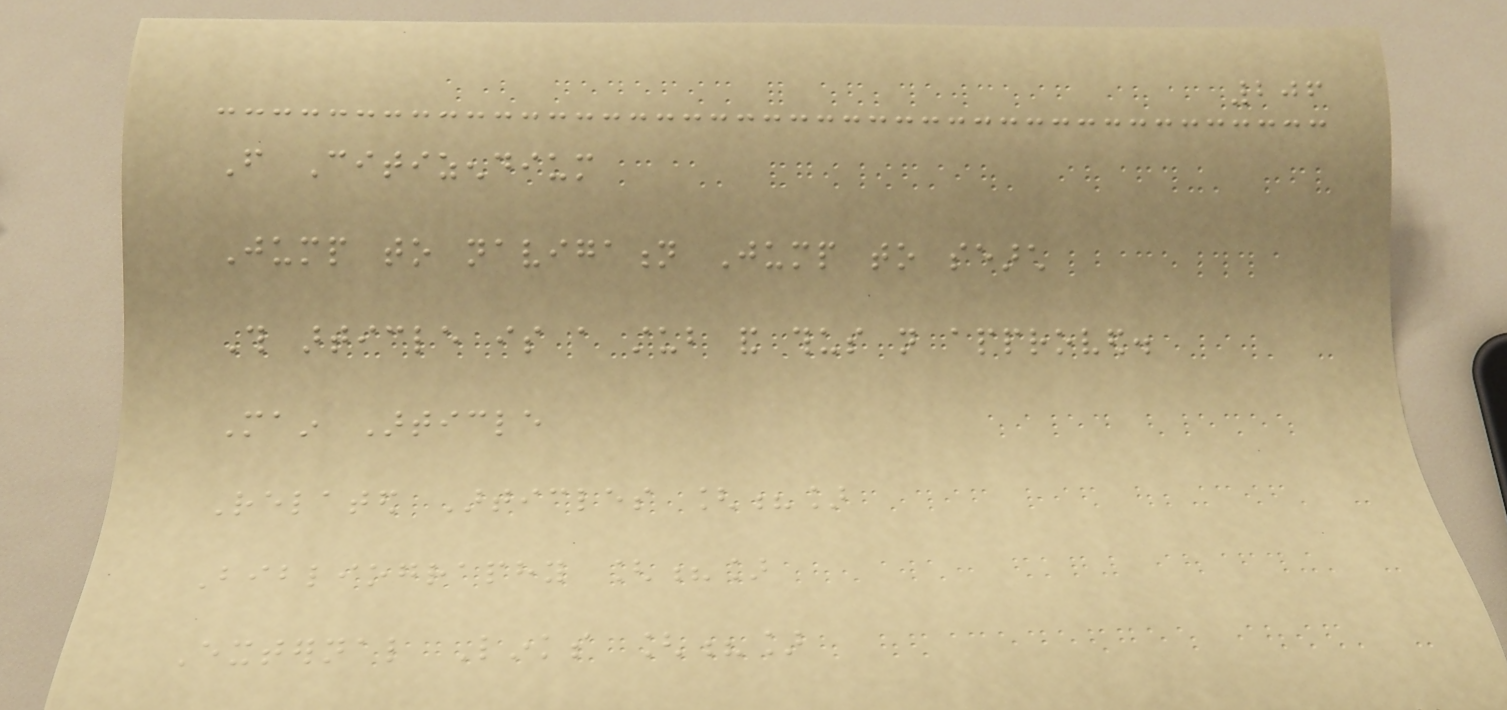206
From Citizendium
Jump to navigation Jump to search
This article is a stub and thus not approved.
Main Article
Related Articles [?]
Bibliography [?]
External Links [?]
